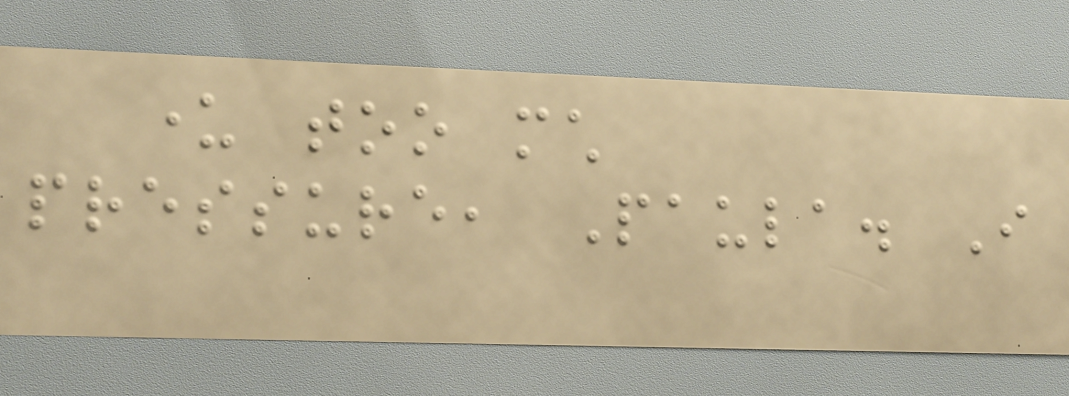under too much
pressure, Paula. I
